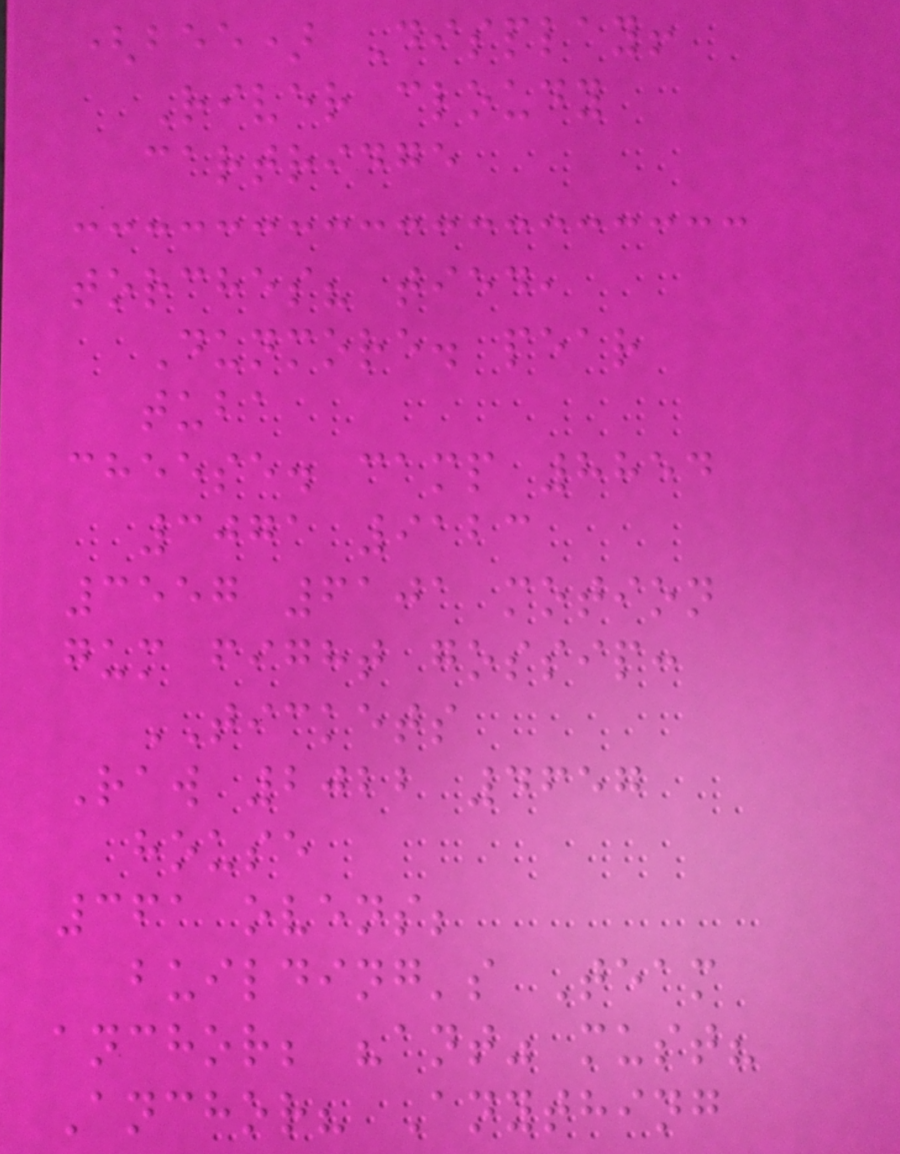(bee) Display!
River cloudy
cartridge
torches? tied,
Dunmore. pear
tuba
cheese. camp 8854
3071 9123
3557 6101 motion
gum fight gossip:
TICKETS
Raw 2022 4657
house
361 ovens;
building's Team
anchor; "ant" must?
Anchor? Anything
